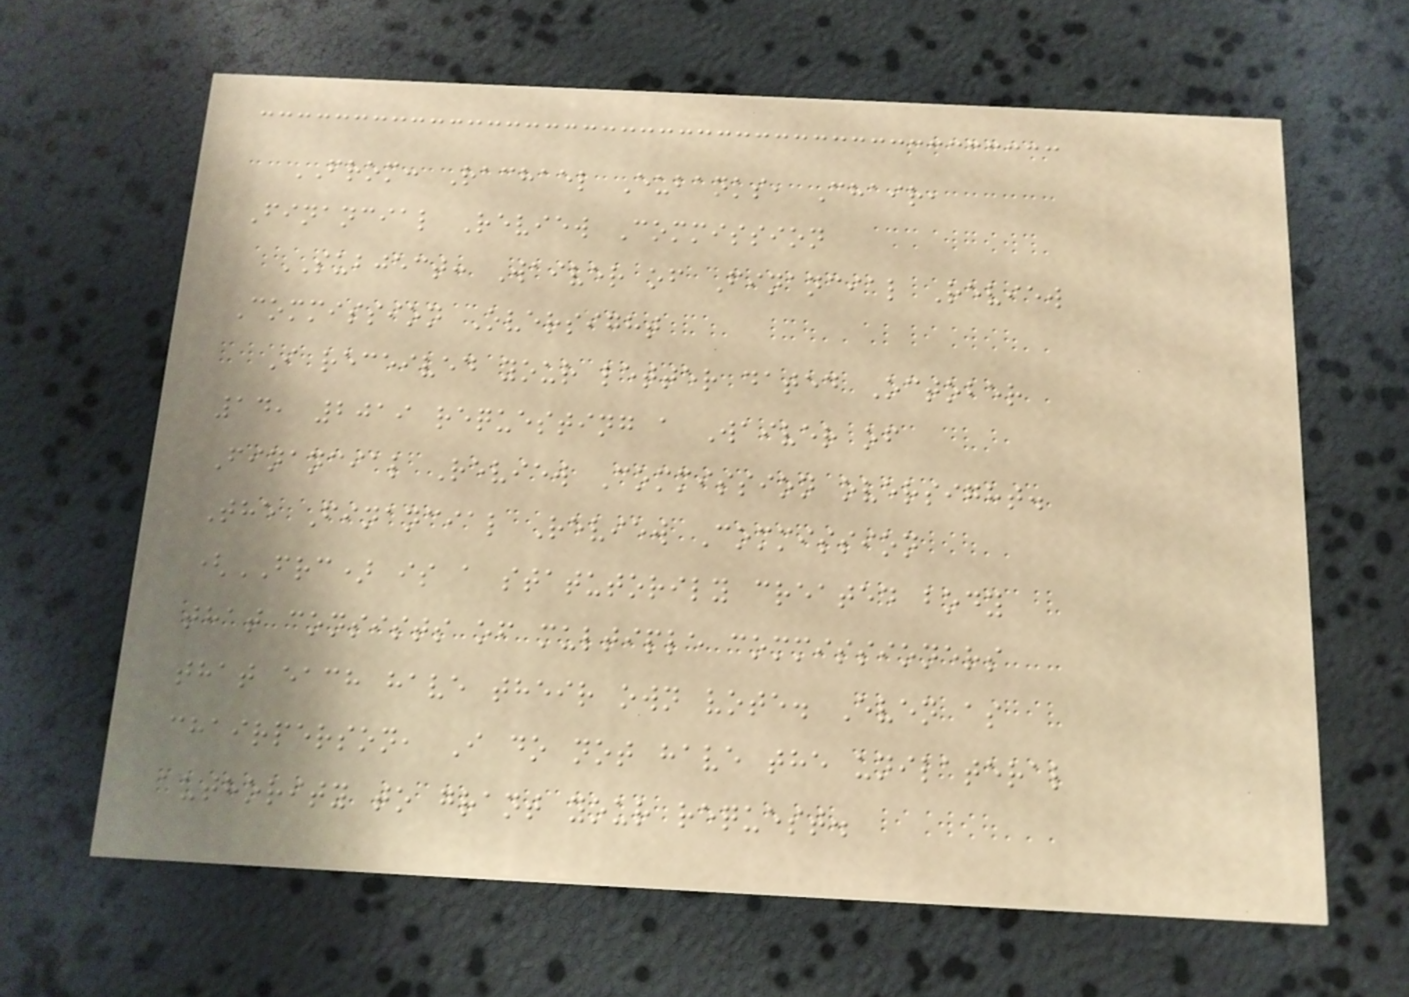FROM: Rachael Eubanks, Chair,
Financial Review Commission
SUBJECT: Waiver of Financial Review
Commission Oversight
I received your letter dated October
14, 2019 requesting a Waiver of
Financial Review Commission oversight.
The Financial Review Commission
(FRC) is a statutorily created body
that consists of multiple commissioners
that each have their own vote. Even as
chairperson, I do not have the unilateral
authority to grant your request.
